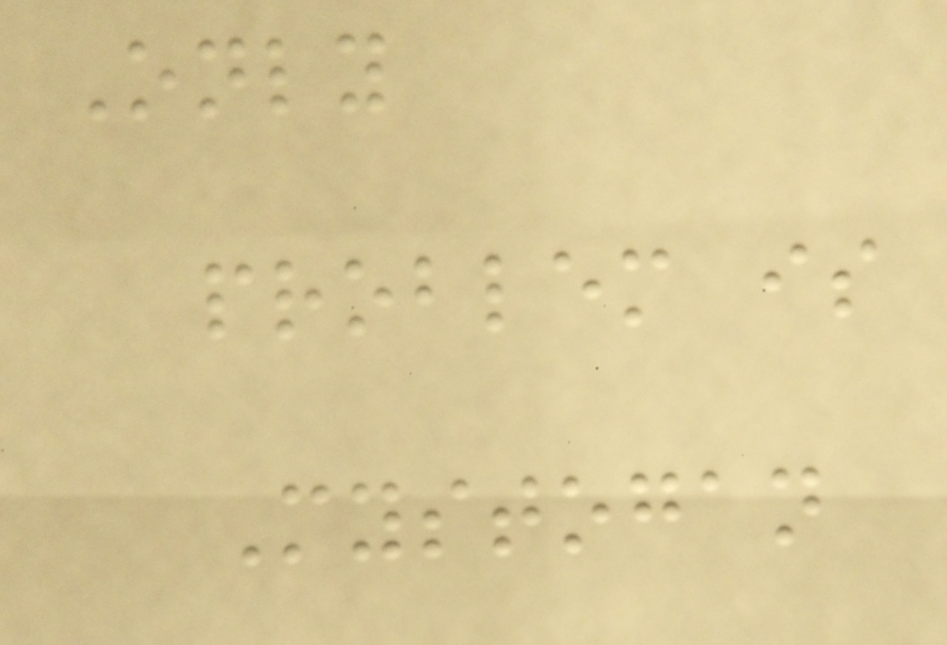Only
problem is
Mystogan
